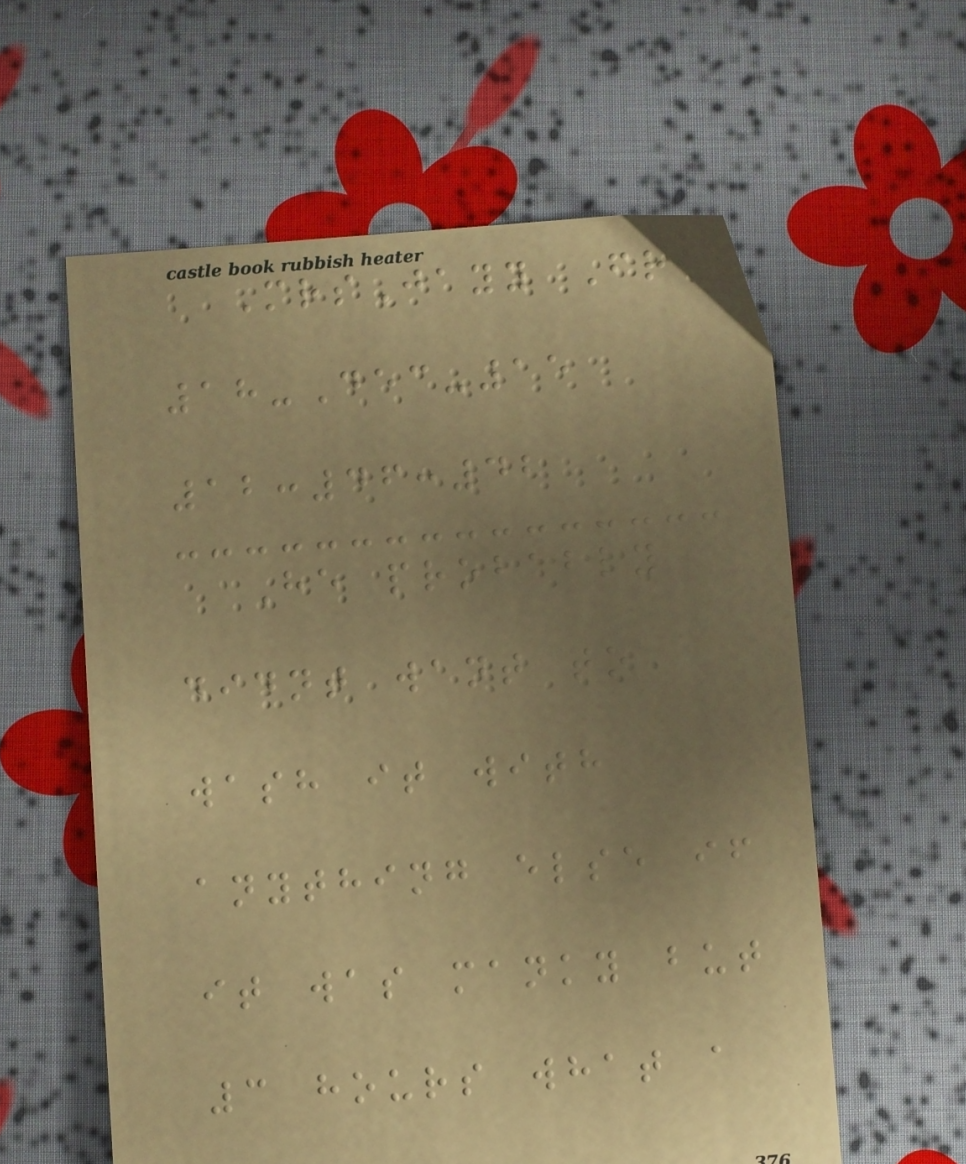MrsJayy Fri
18-Dec-15
12:46:42
He probably
didnt want to
wash it with
anything else if
it was manky but
3 hours what a
